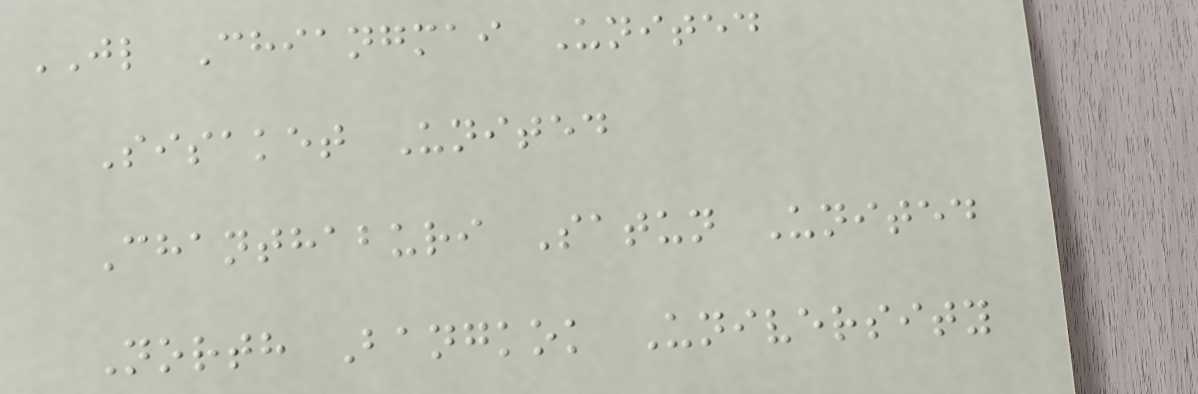JL Chiangmai United
Sisaket United
Chanthaburi Satun United
North Bangkok University
